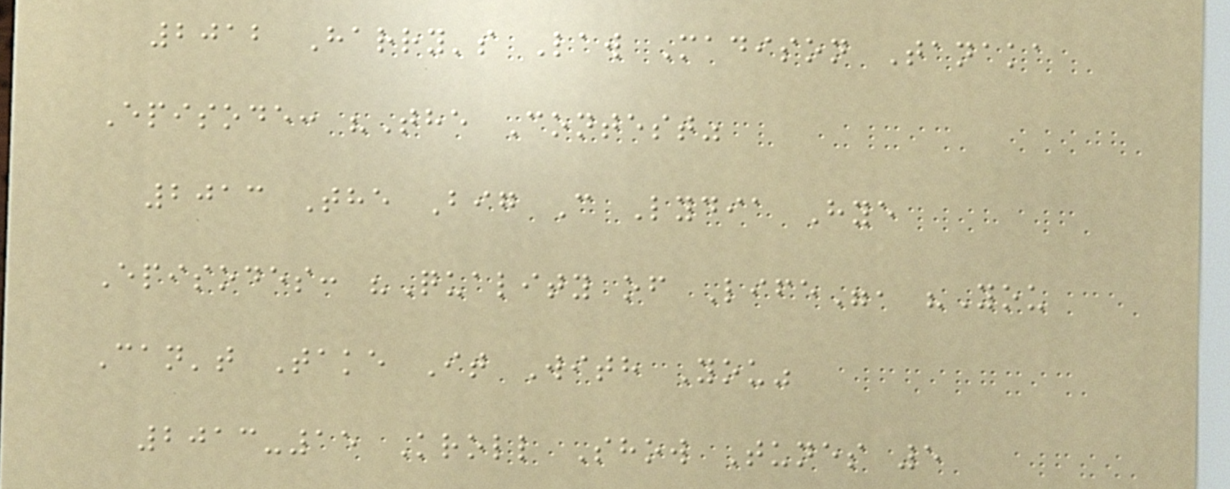2012 Harry's Law Madison Tanaka
Episode: "The Contest"
2013 The Big C Lydia Hye
Episodes: "Quality of Life", "You
Can't Take It With You"
2013-15 Kroll Show Tunes 5
